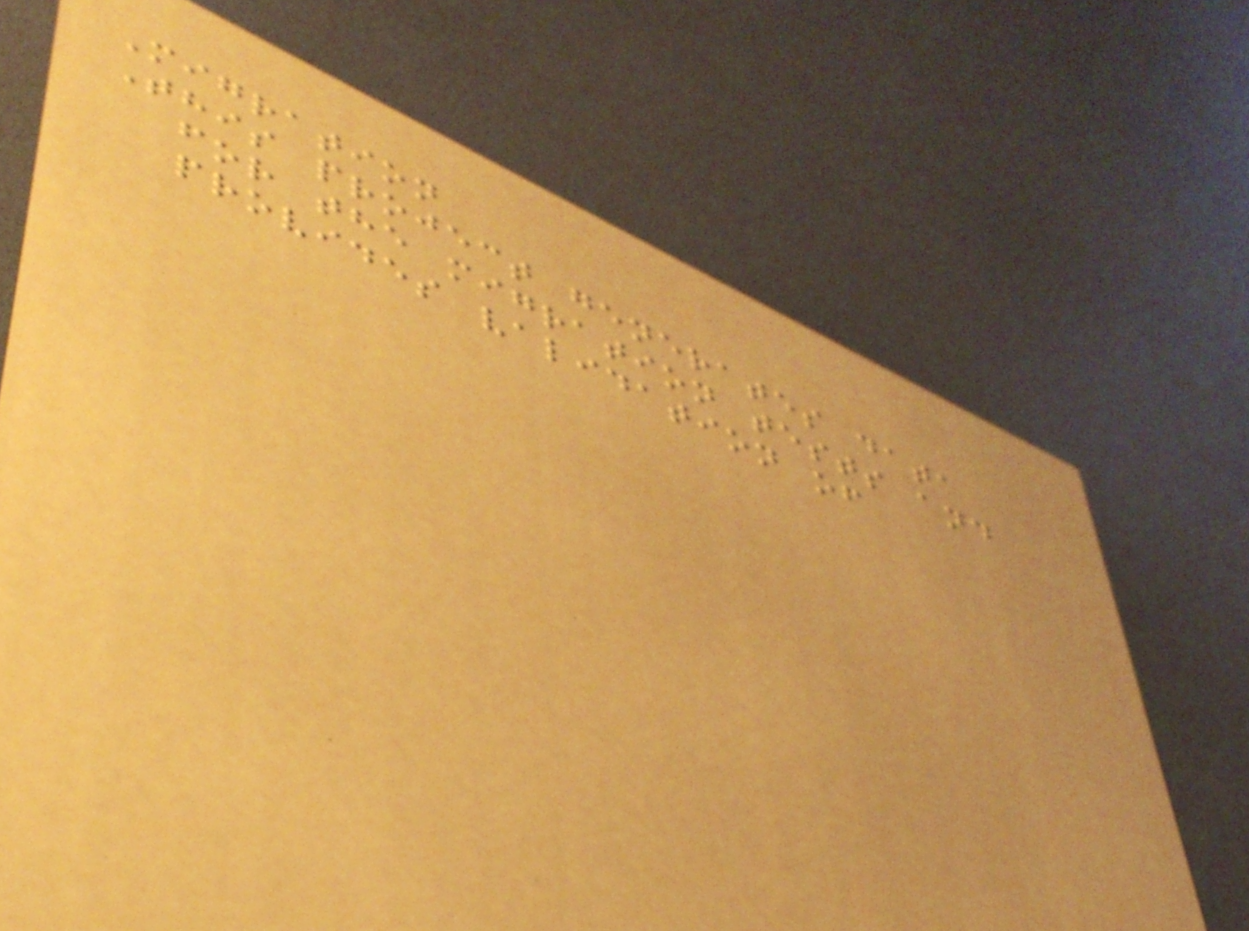Migration
This project generates data
for the migration tests and
provides validation of
